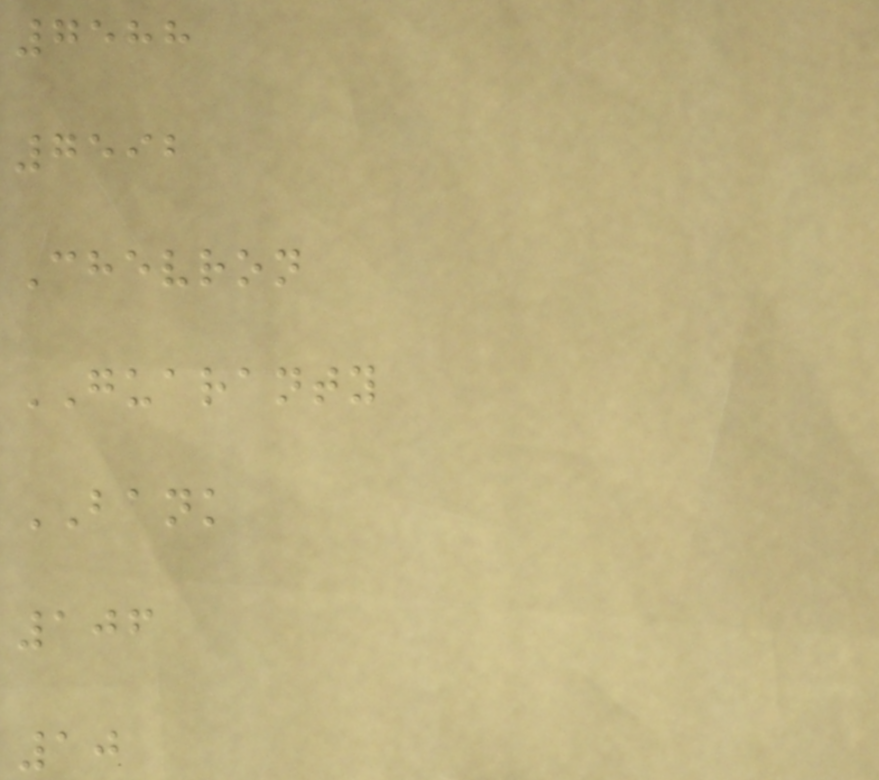7588
7592
Chevron
GUARANTY
BANK
106
10
